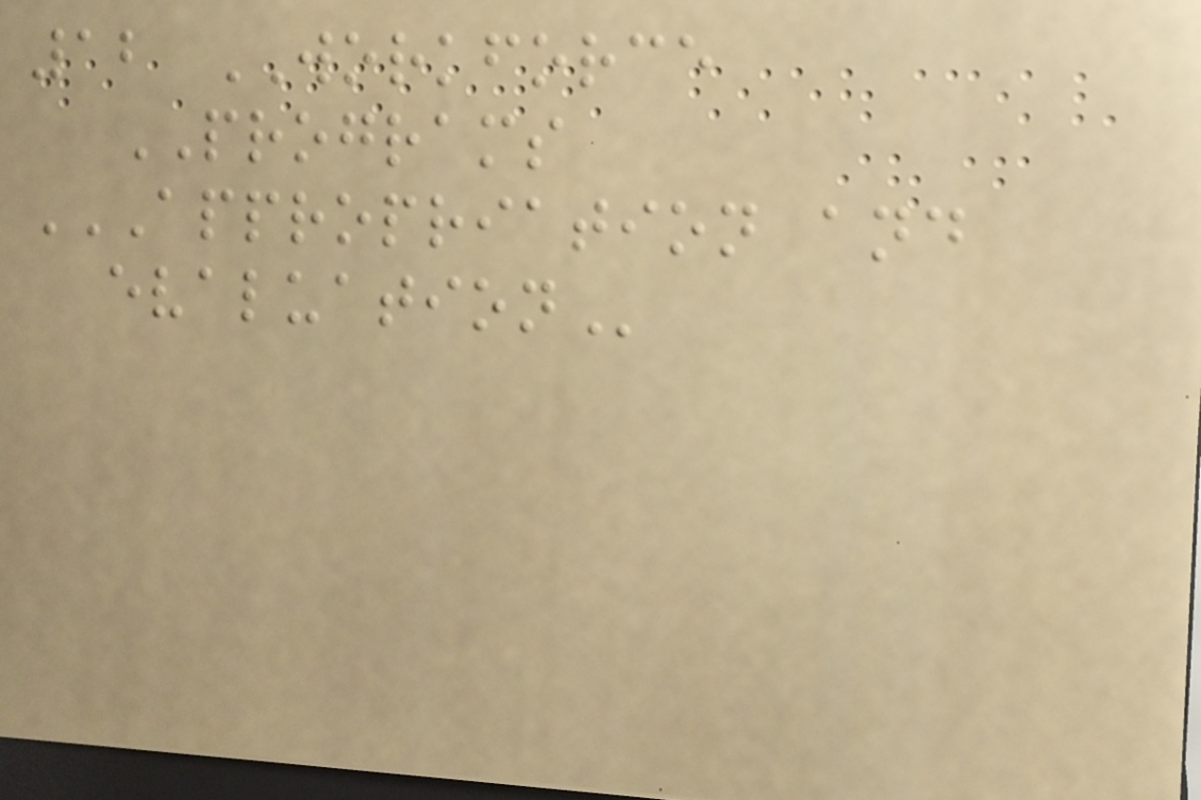12 WORKFORCE
PROGRAMS
APPROPRIATION AND
EVALUATION
